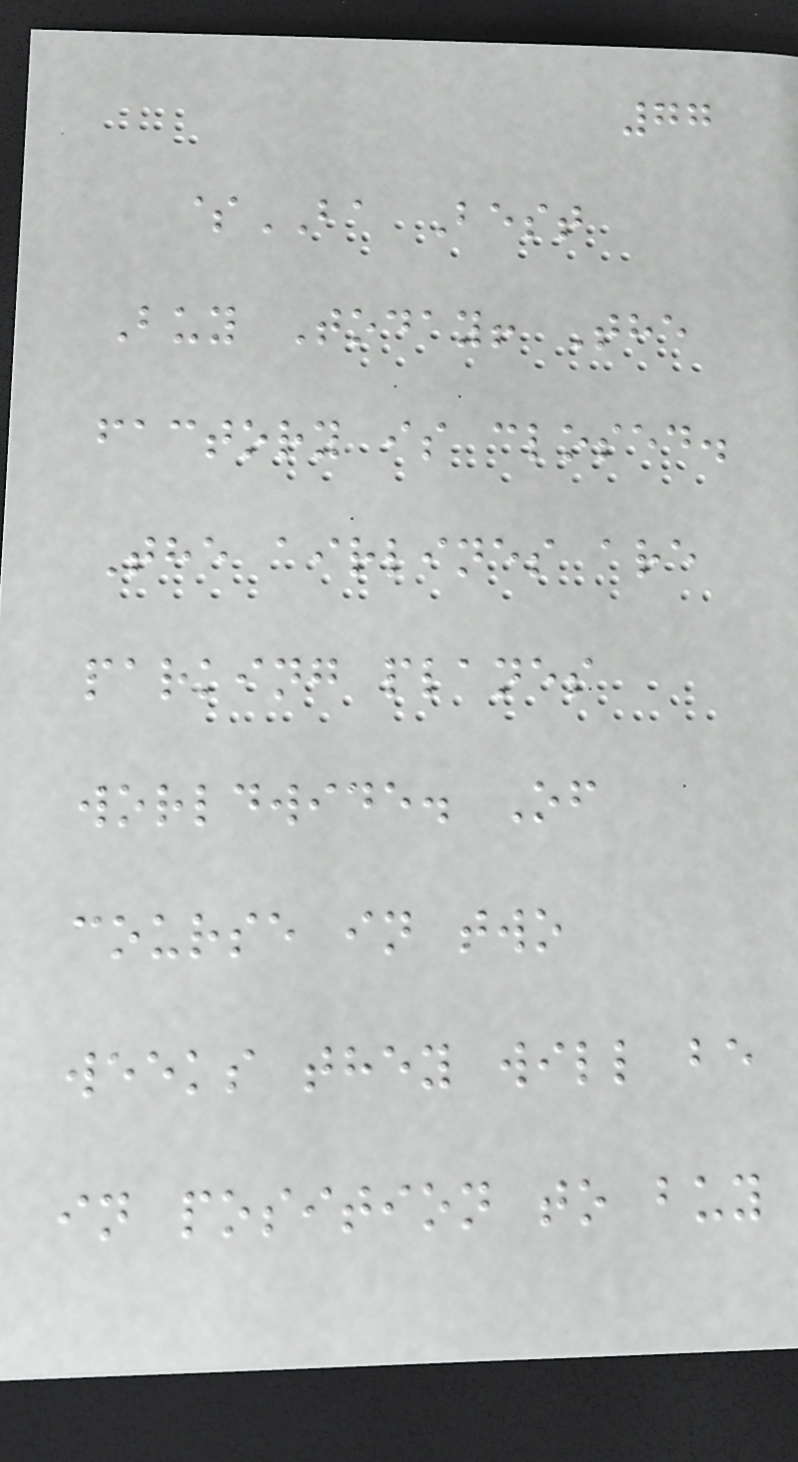77
$BA Best
Buy Today! The
factory is closed.
The airlines are
parking planes
worldwide. Of
course in two
weeks they will be
in position to buy
